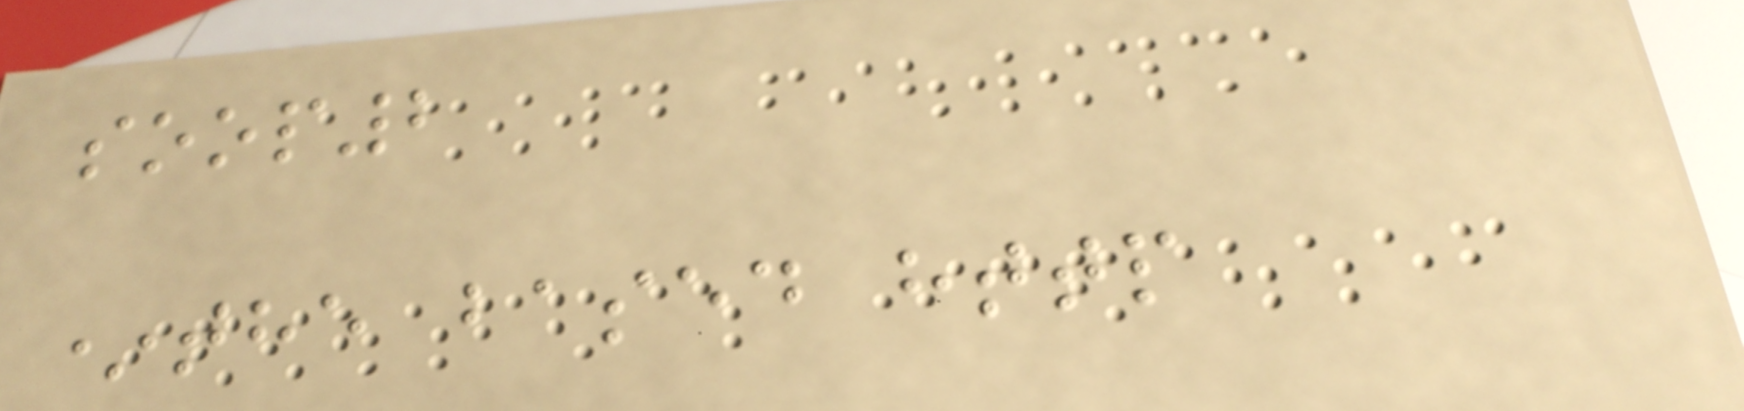soop2
*the based http
